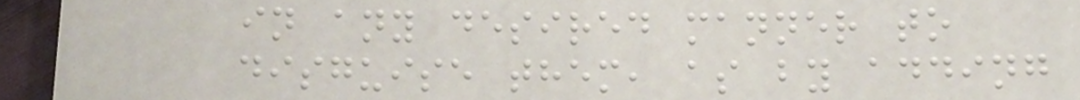in any desired manner to
disguise them, as by adding
